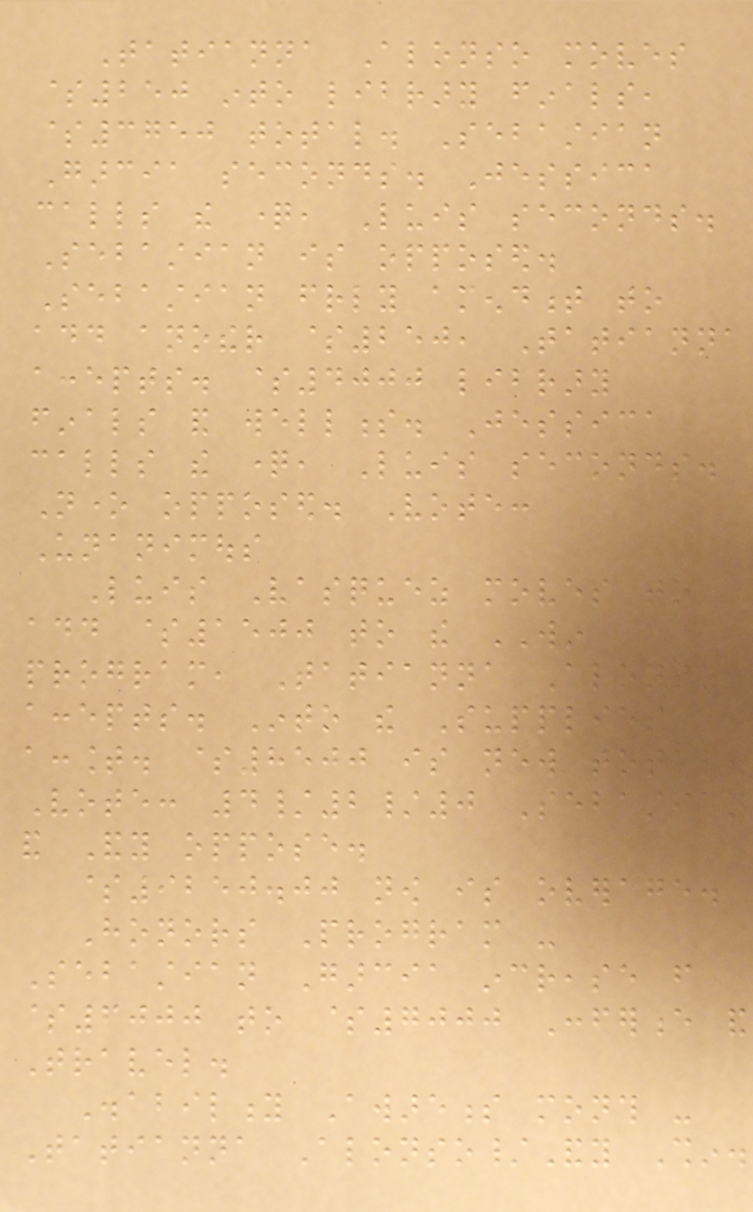Tatianna Alonso moves
$250 into library finals,
$3750 total. Sebastian
Garcia seconds. Jessica
calls the question, Luis seconds.
Sebastian is opposed.
Sebastian friendly amendment to
add another $250, Tatianna
accepts. $4000 library
finals and wellness. Jessica
calls the question, Luis seconds.
None opposed. Vote:
Unanimous
Luis Vasquez moves to
add $1500 to the WIN
program, Tatianna Alonso
accepts. Into the Supplies
account. $8500 is new total.
Vote: 4/2/0 Sebastian
and Andy oppose.
$9250.00 now is overage.
Honors Program -
Sebastian Garcia increase from
$6000 to $7000 Conference and
Travel.
Disability Awareness month -
Tatianna Alonso/Andy Shin.
